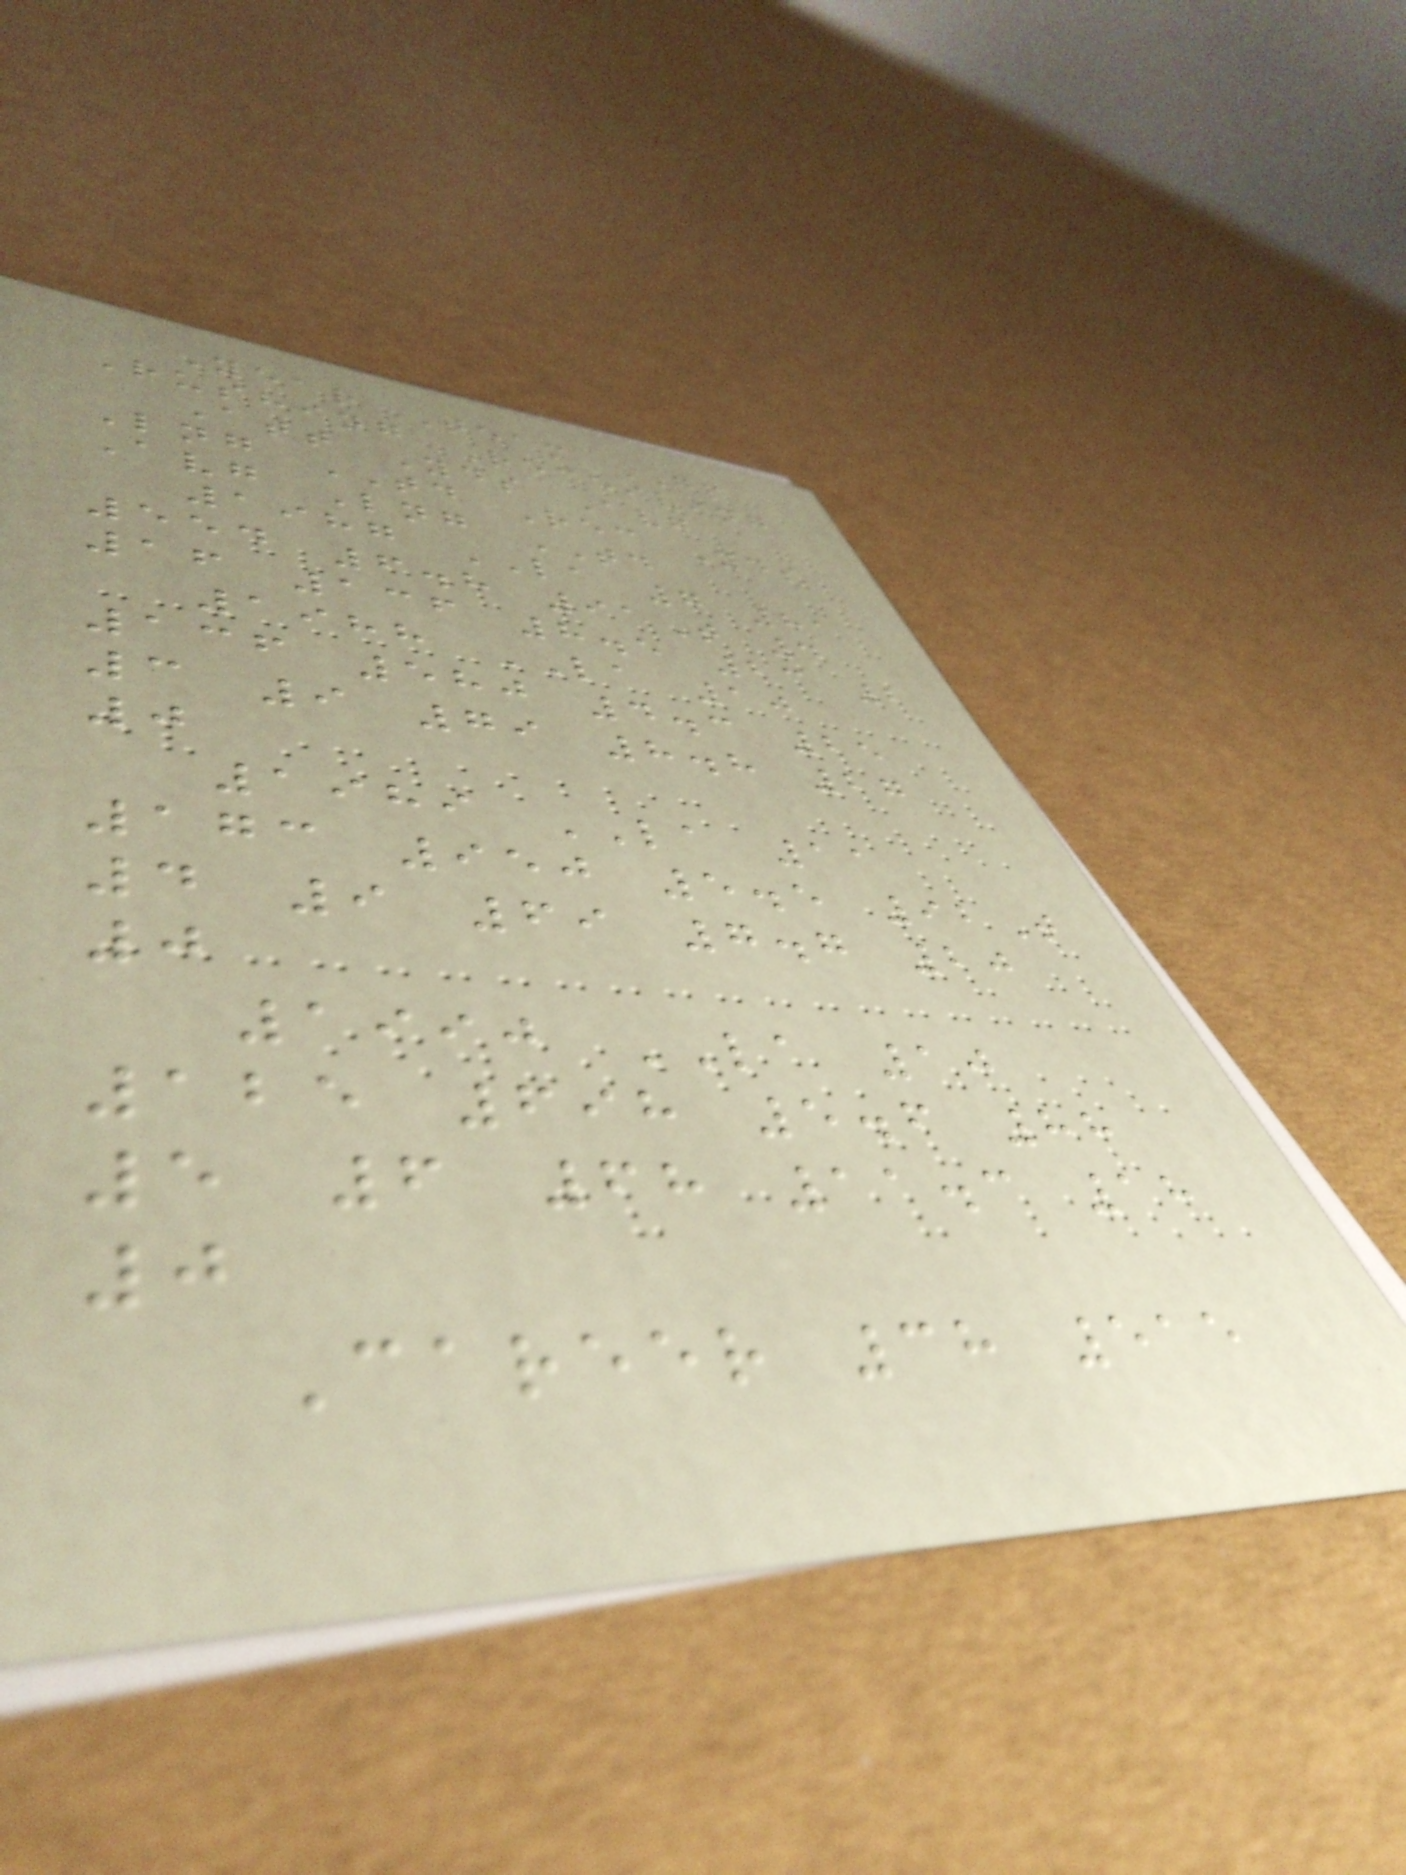Year Team GP
Rushing Receiving
Att Yds Avg
Lng TD Rec Yds
Avg Lng TD
1987 LA 7 81
554 6.8 91T 4
16 136 8.5 23 2
1988 LA 10
136 580 4.3 25
3 9 79 8.8 27
0
1989 LA 11
173 950 5.5 92T
4 9 69 7.7 20
0
1990 LA 10
125 698 5.6 88
5 6 68 11.3 18
0
Career 38 515
